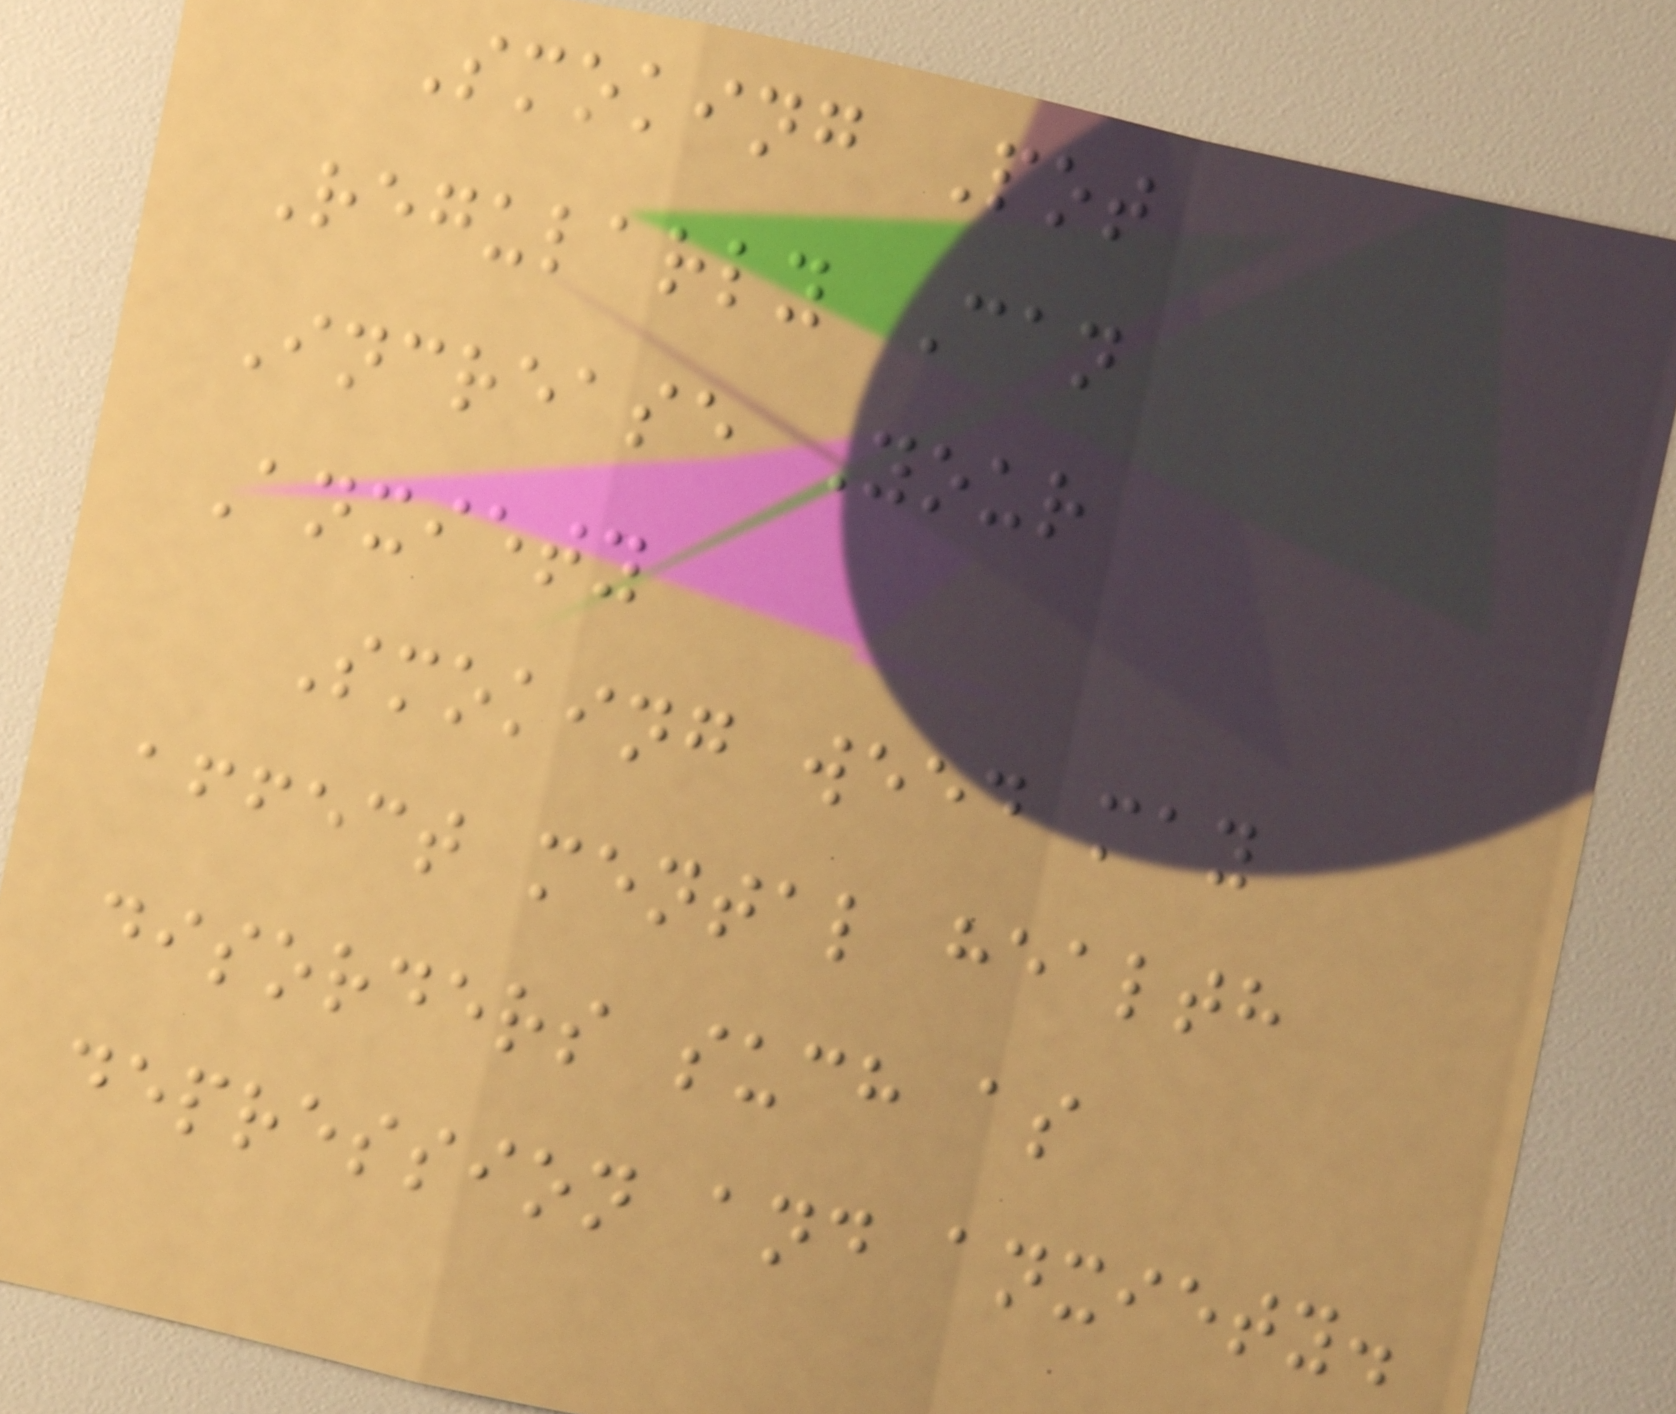Smoking Pot
Regularly Can
Increase Your
Anxiety
Smoking weed may
affect mental health
disorders such as
depression and anxiety.
